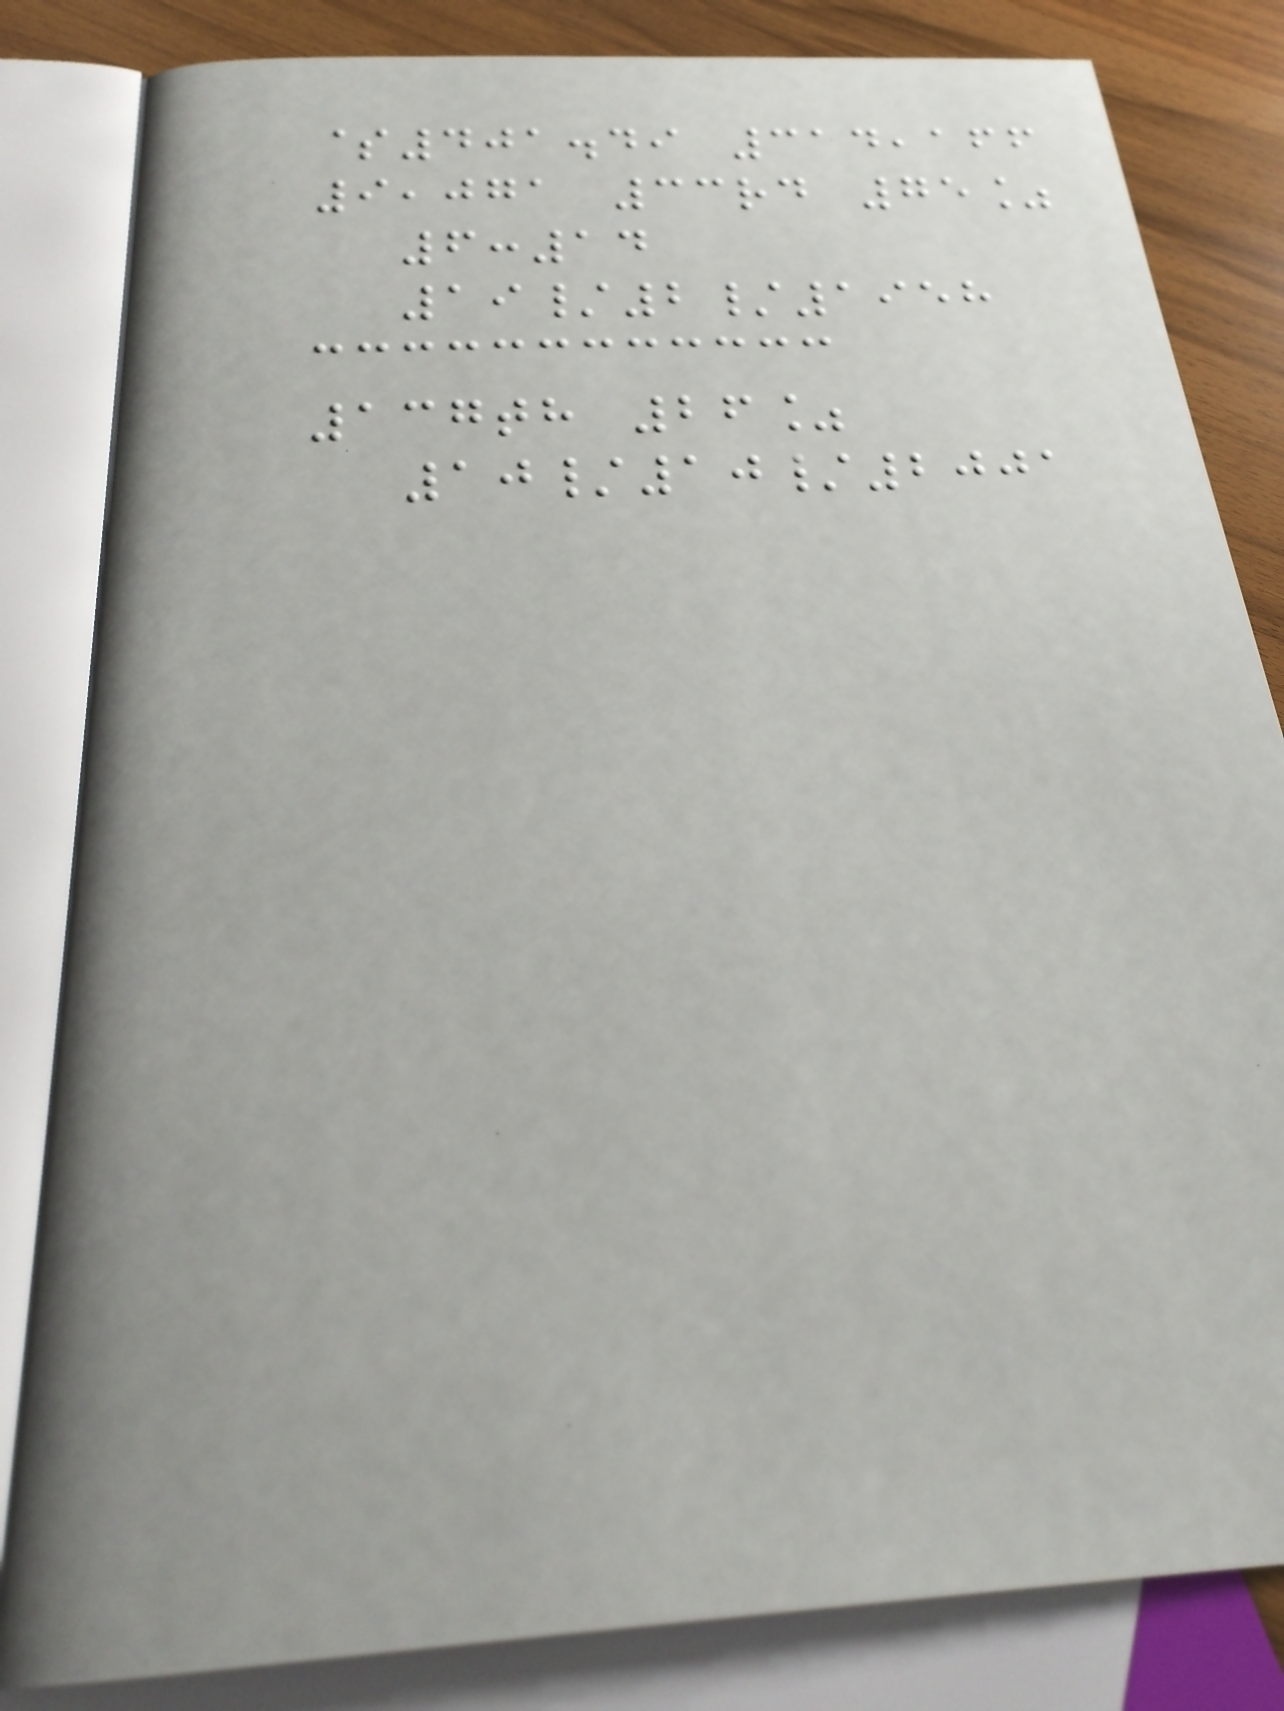$401.49 314,166
9,071 33rd 75%
6:14
19/2/1958
137th 26%
10/10/2001
